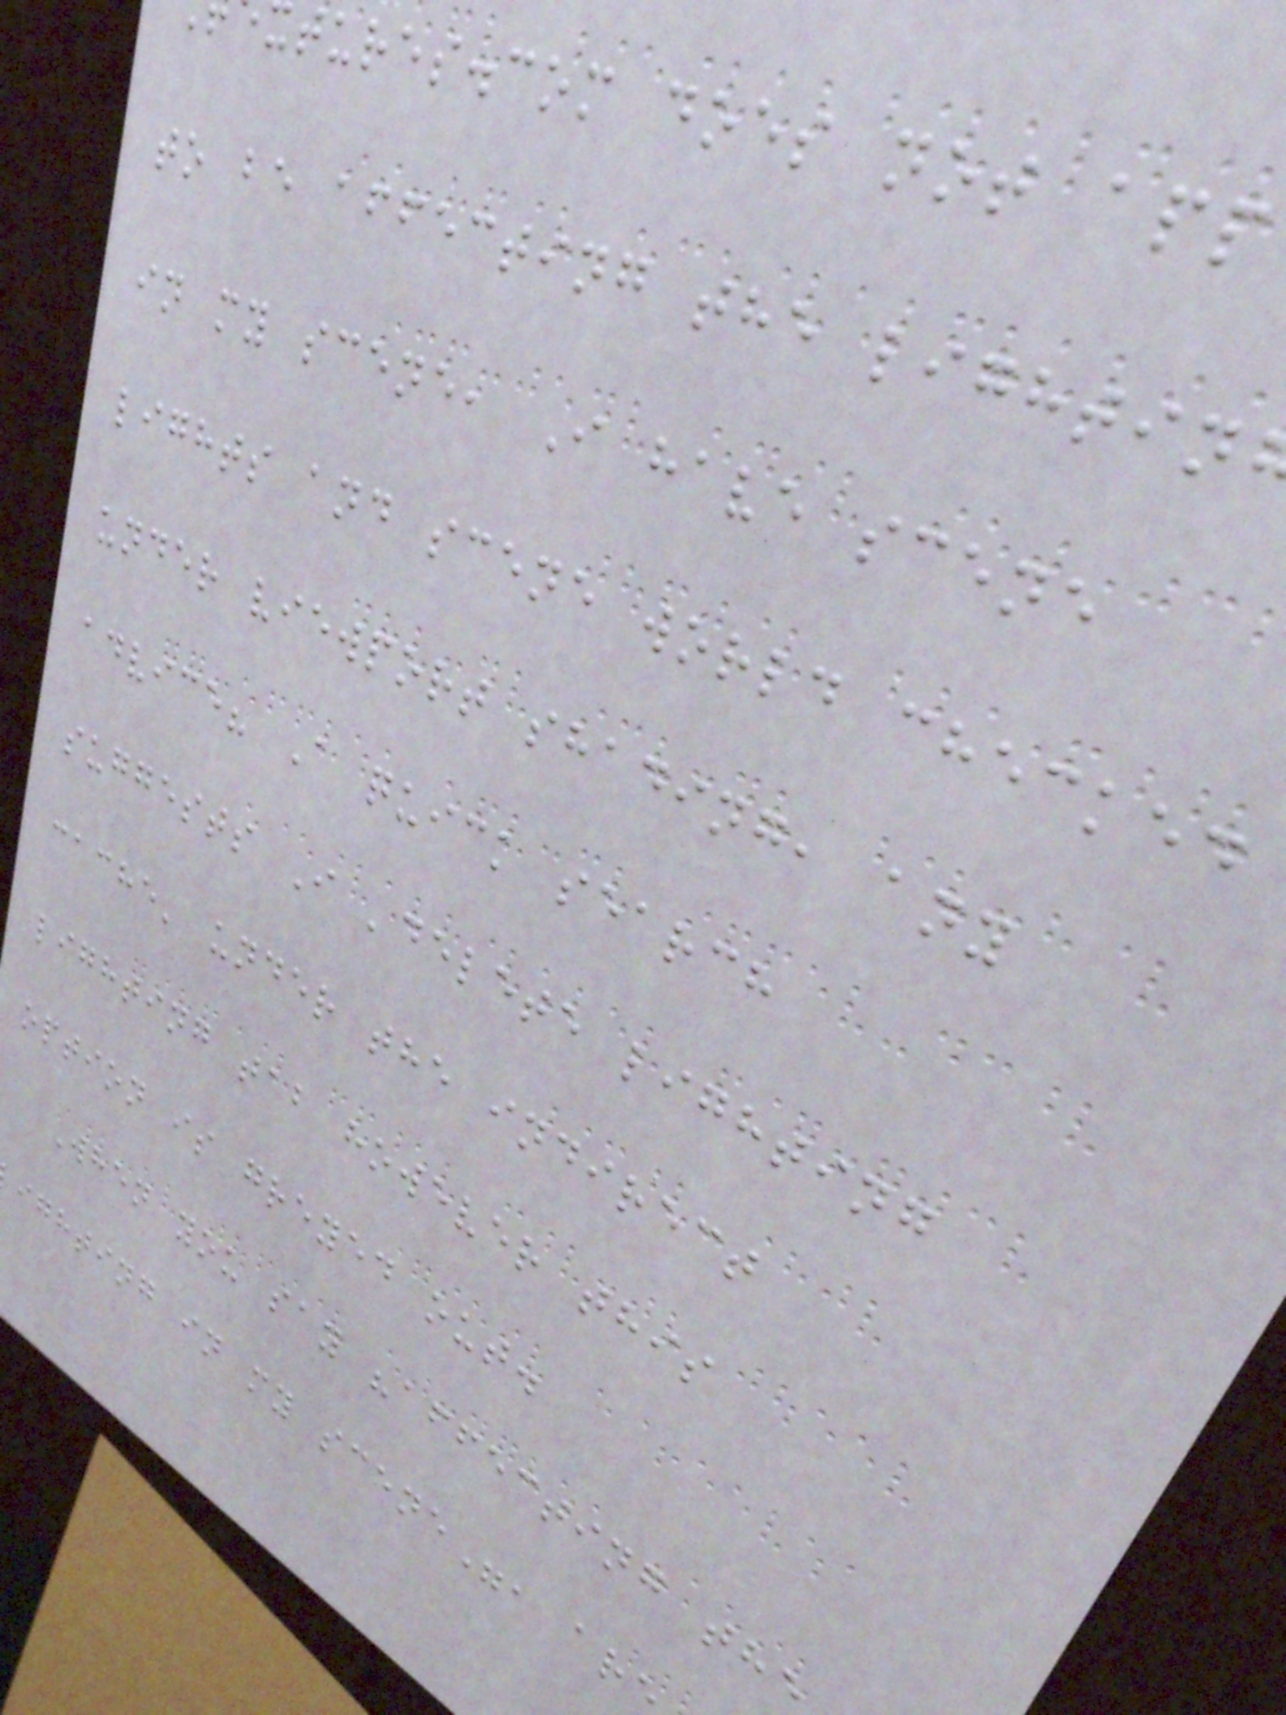tures.com does not app
to be affecting the lightin
in my scene, I have scene
lights and scene world checked
under viewport shading, any
advice? A quick search
suggests I 'delete lighting
cache' under the indirect
lighting tab however this
option is greyed out.
When you say "affecting the
ighting in my scene", are
